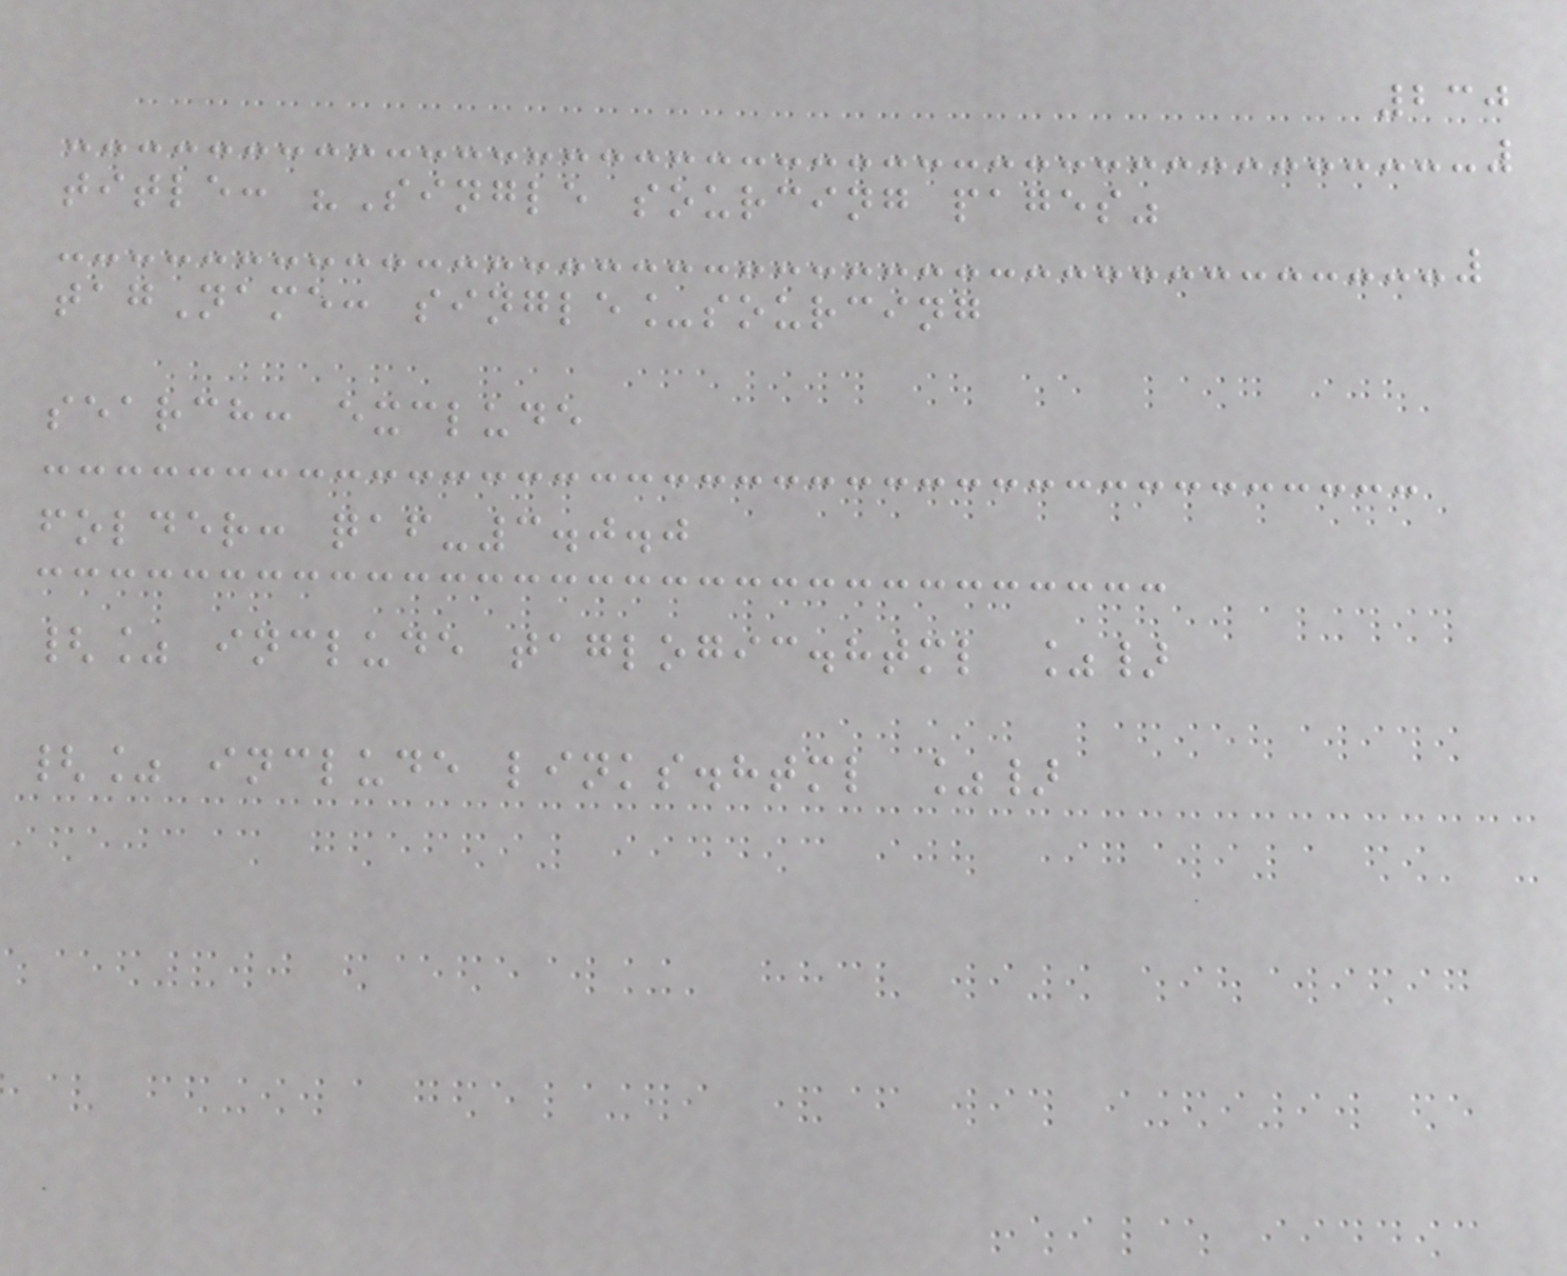230
title: "Single sourcing pages"
tagName: single_sourcing
search: exclude
folder: qaf-3.0.0
{% include taglogic.html %}
{% include links.html %}
